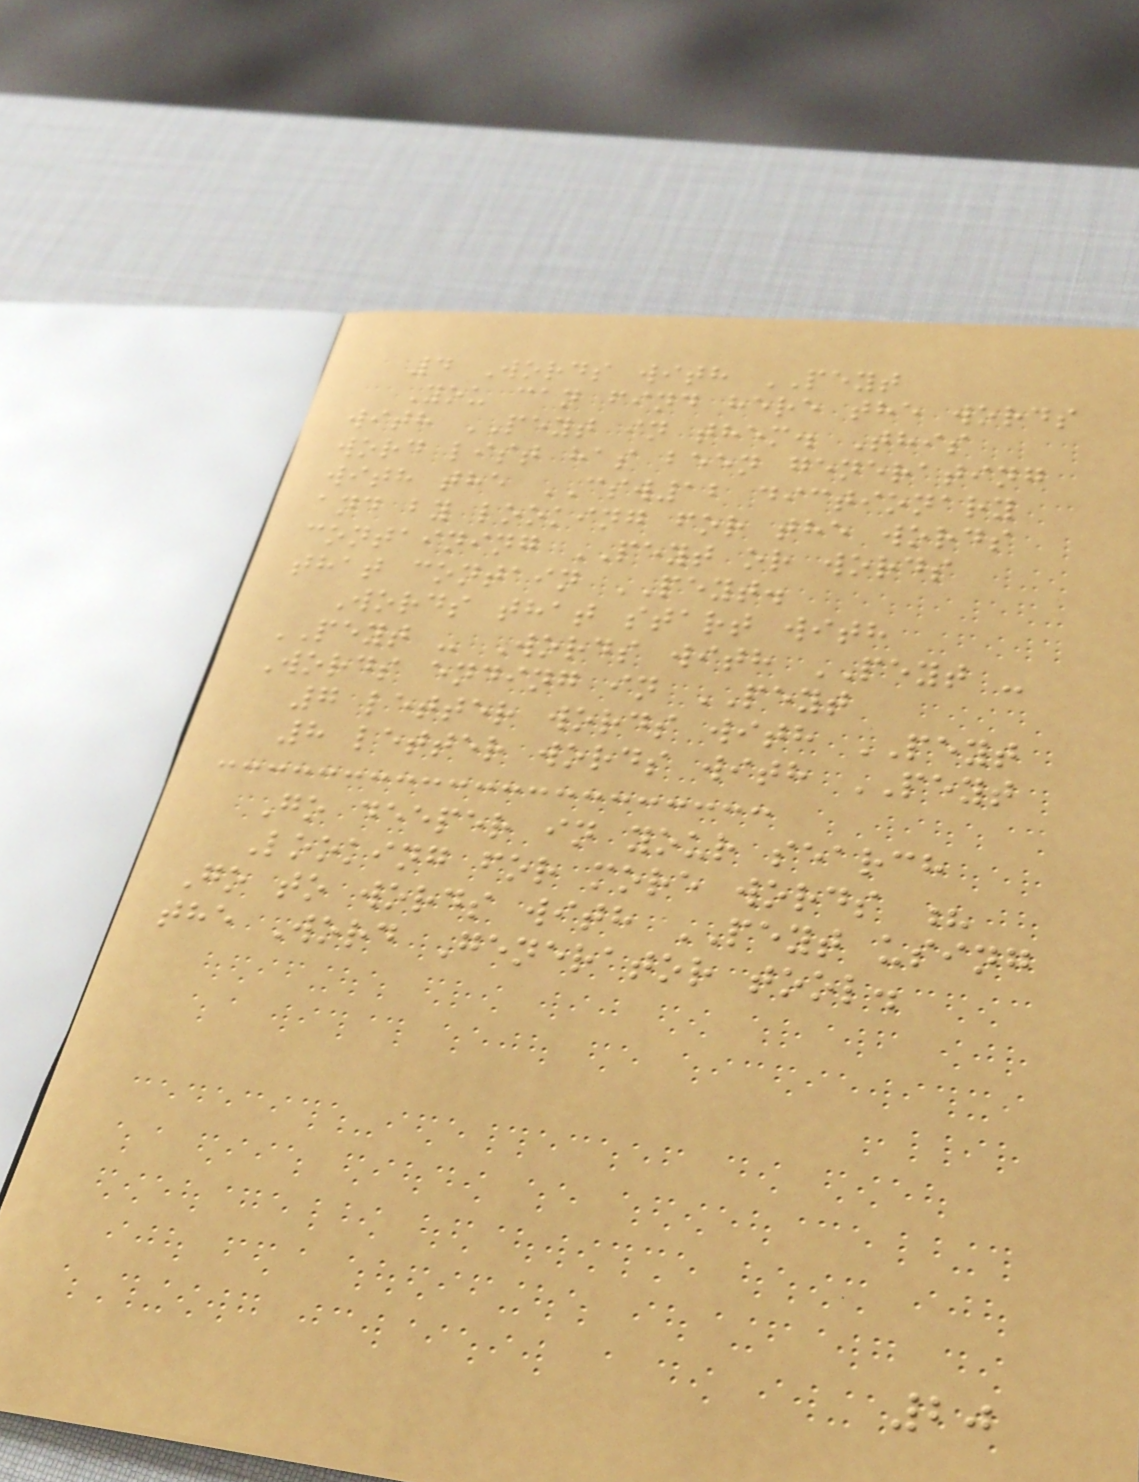4 Words with PEYT
You can find here the words
with PEYT in them. This
word list has been generating
with the CSW12 dictionary
and by looking for the words
containing PEYT or words
that contain PEYT.
Words that start with
PEYT - Words with PEYT -
Words ending in PEYT
7 letter words with PEYT
8 letter words with PEYT
Go deeper in your search
Looking for more words ?
Go to words with PEYT using
the Word Generator tool.
20
